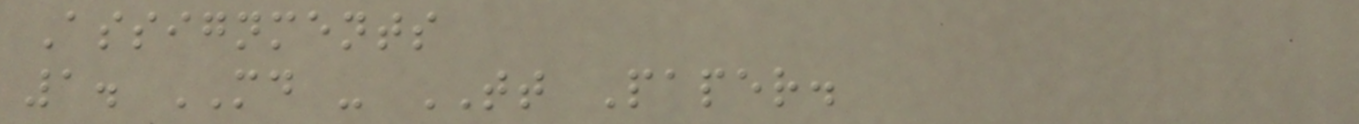Assignments
1. MD - TT Paper.
